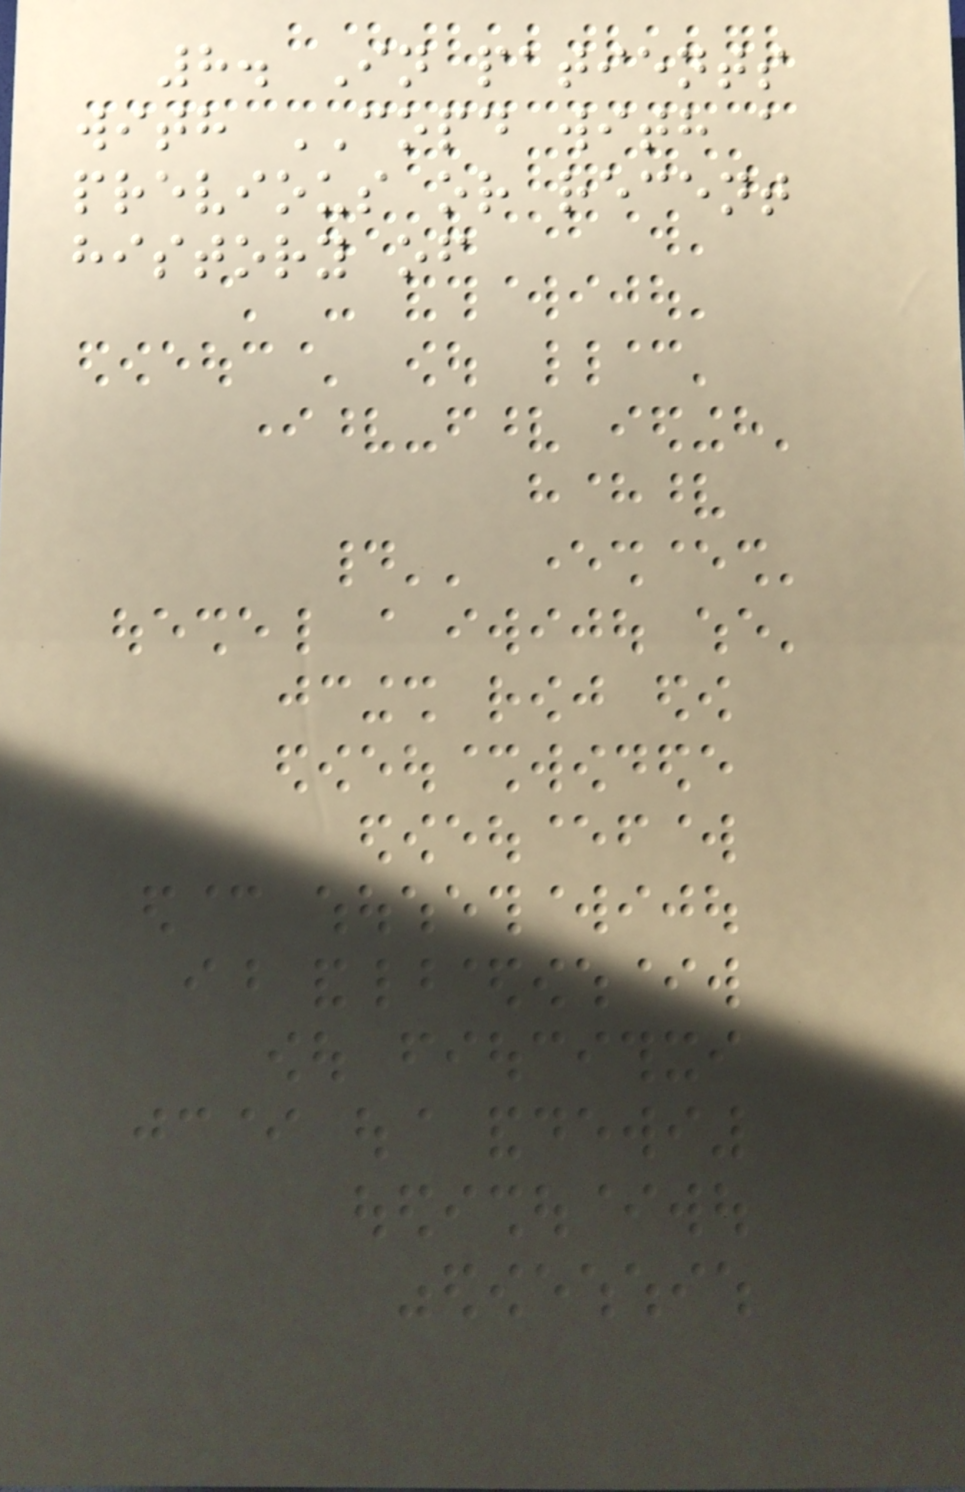8. In patients
with COPD with a
previous or recent
history of
